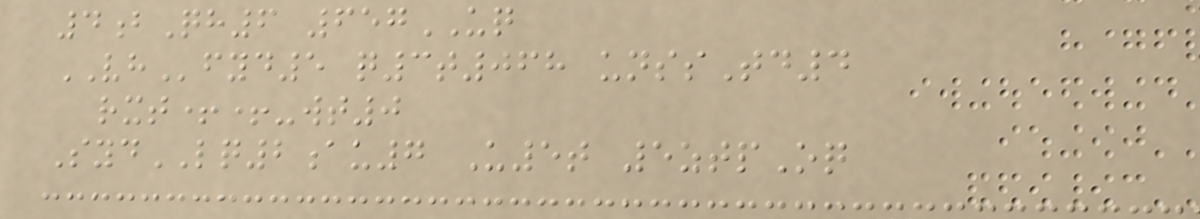4bQh6 657UQ
VHfyd5 q3t068 unssTd4
rxt++-wt0
SydLQ2au7 U5t 5ztpOq
